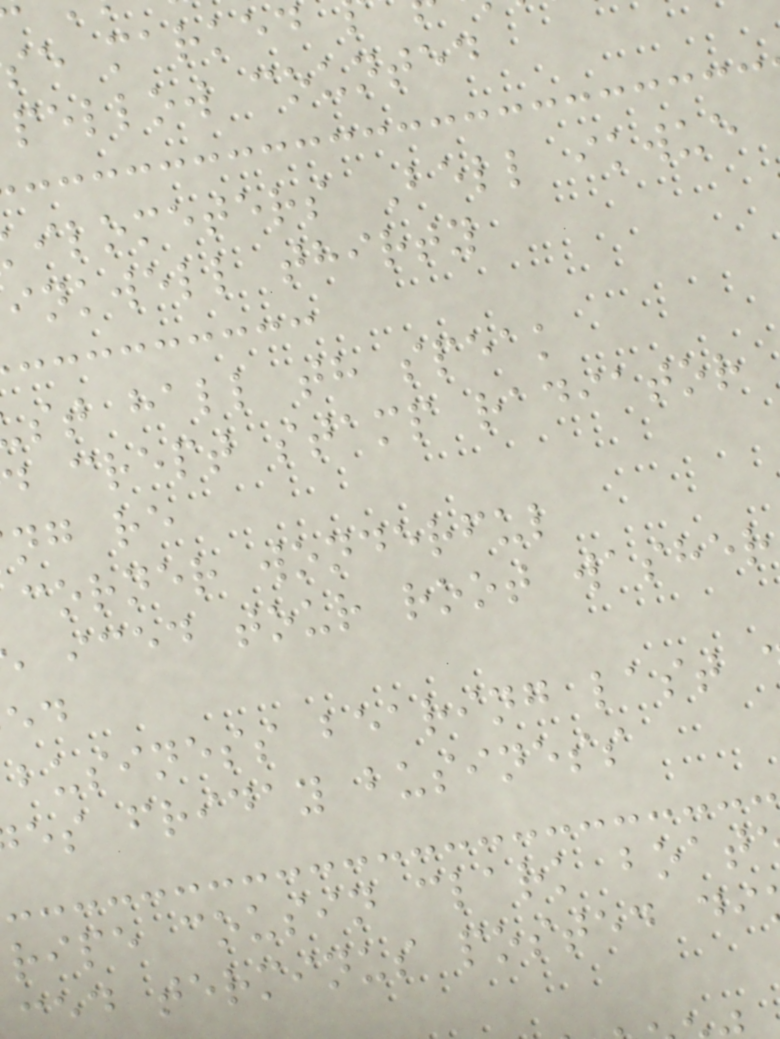se marked
pellow counted
ilometers Bell ikwue
inkwell thirty
st hall th speak
d crept stamp radiator
ng re
corner wonderful
iced tour root washer
business bearing last
es friday business
ripe cousin clark boat
ed terminus posted di
